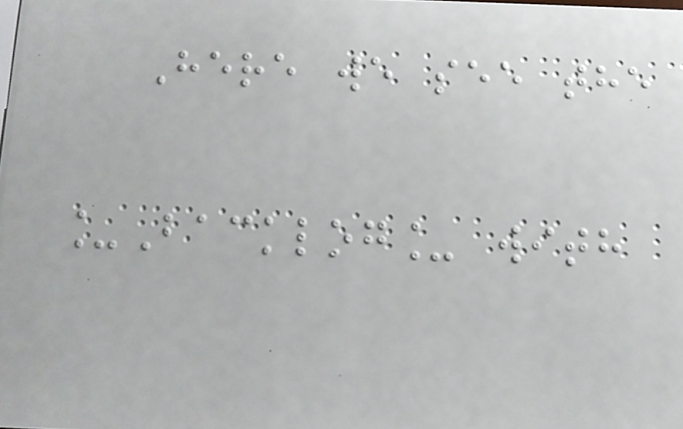Here we see the
_Backlog_ with
